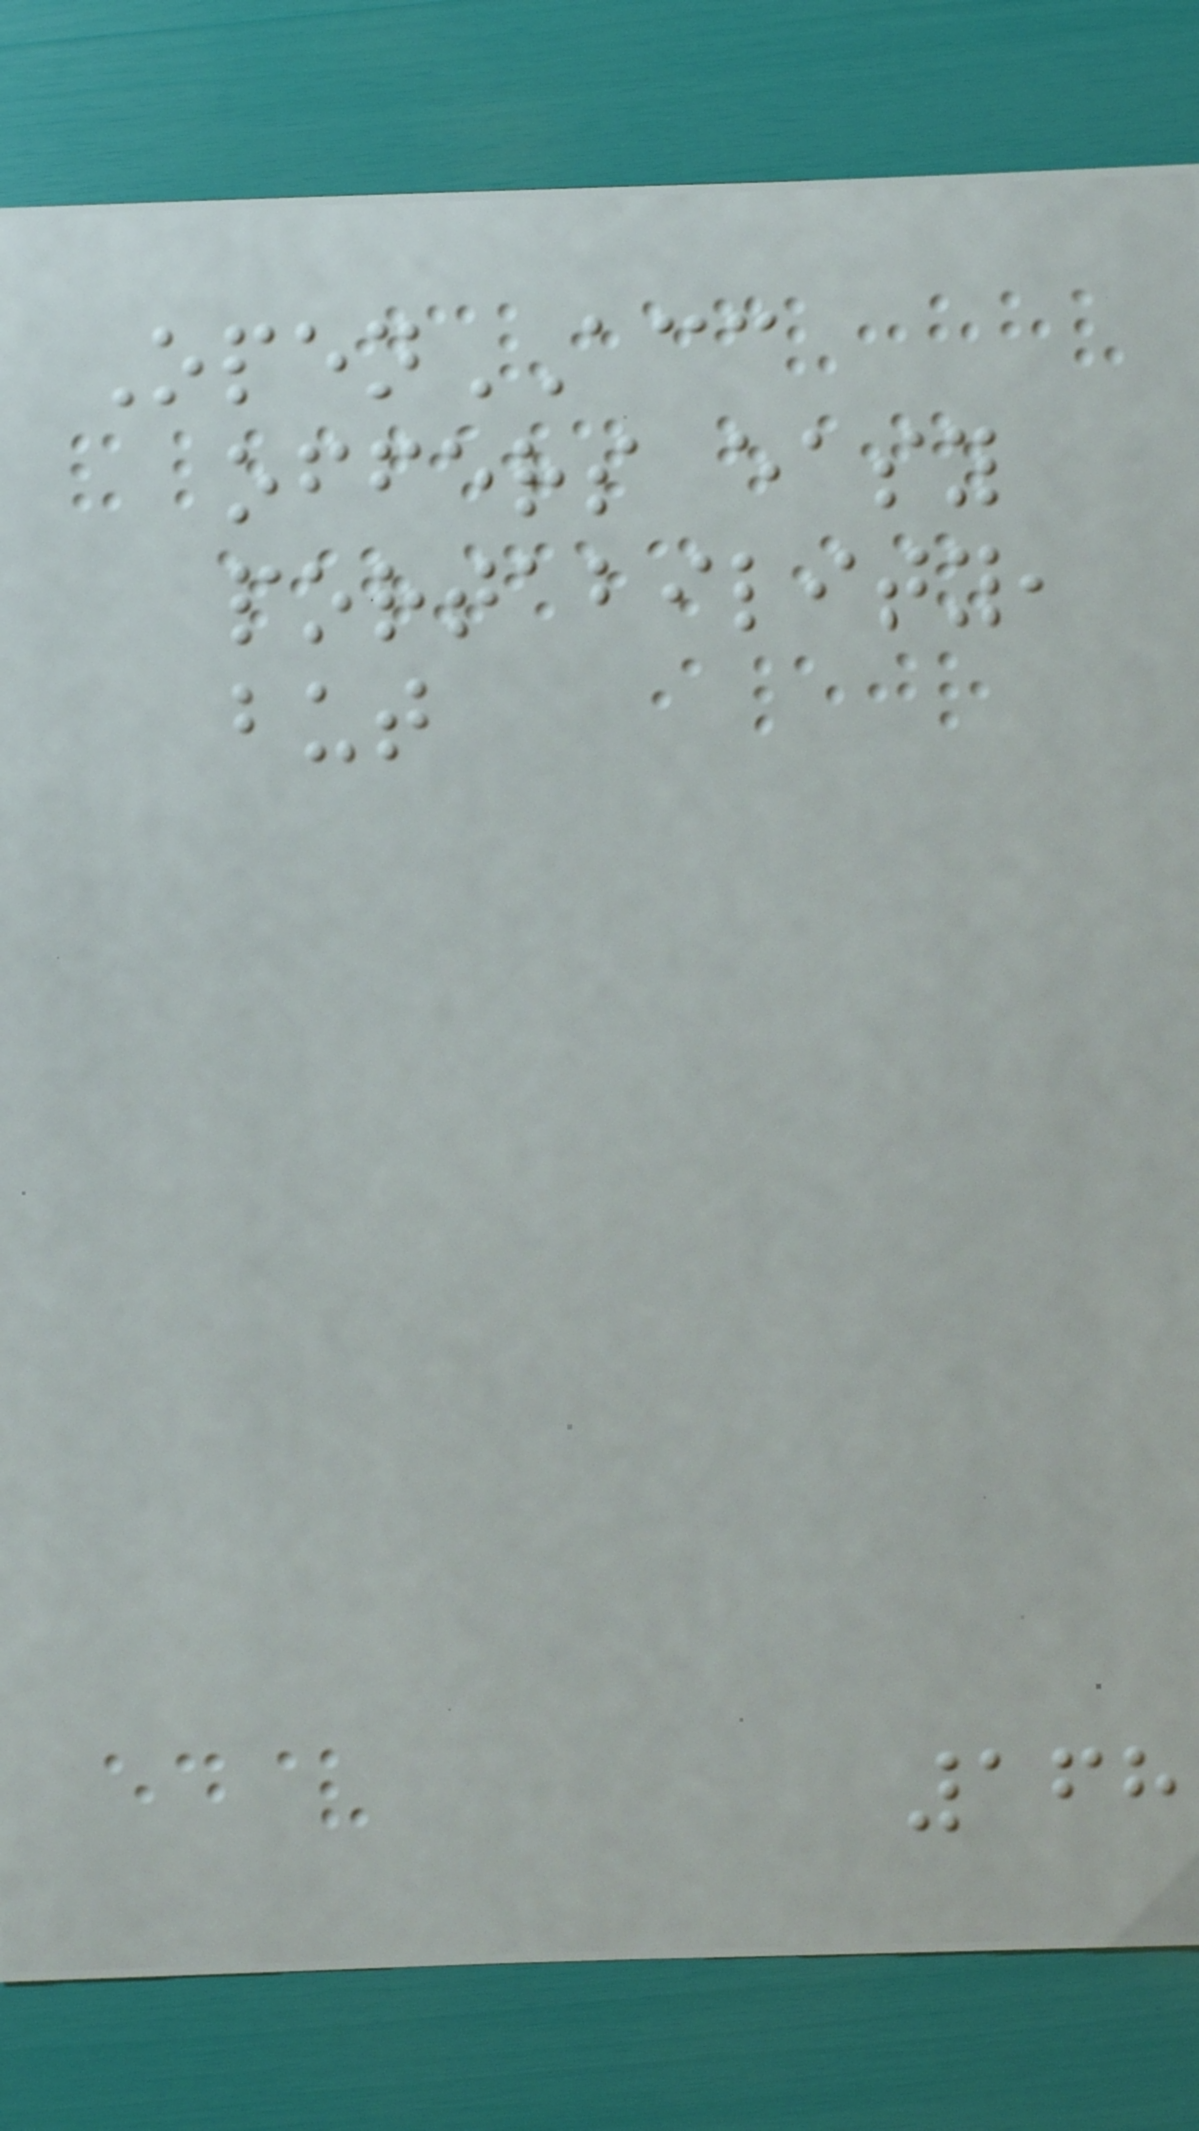OpenACC
offers easy
portability,
but
168
